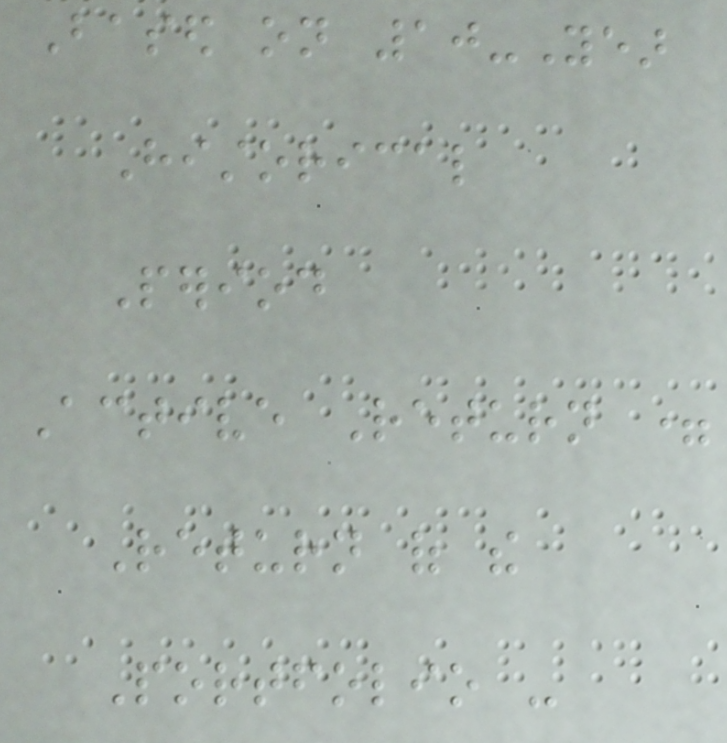Based on 10-Year
Historical
Period
Active Return =
Return of the
Portfolio -
